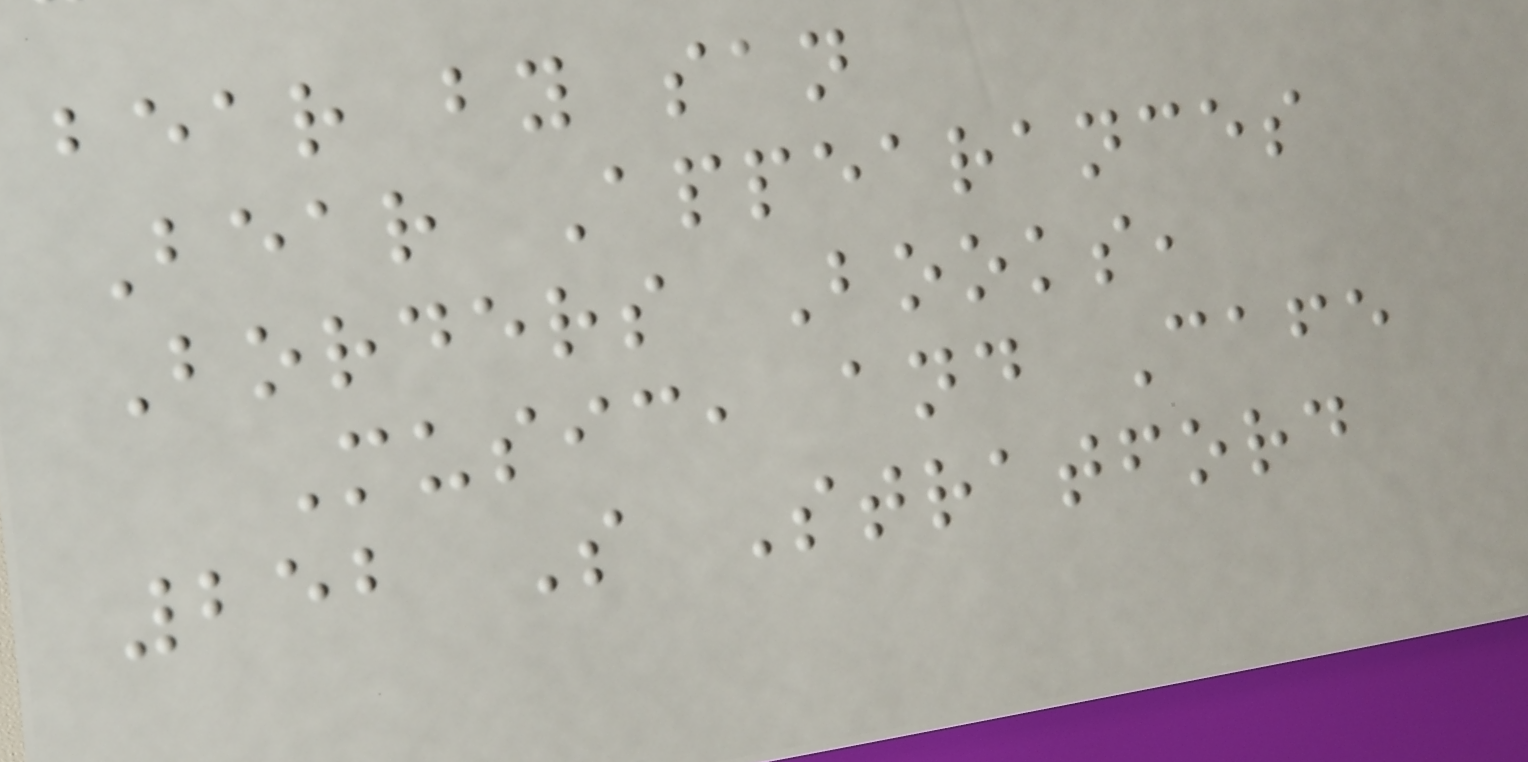bear by san
Bear Appearances
Borders Books,
Music, and Cafe
252 S Stratford
